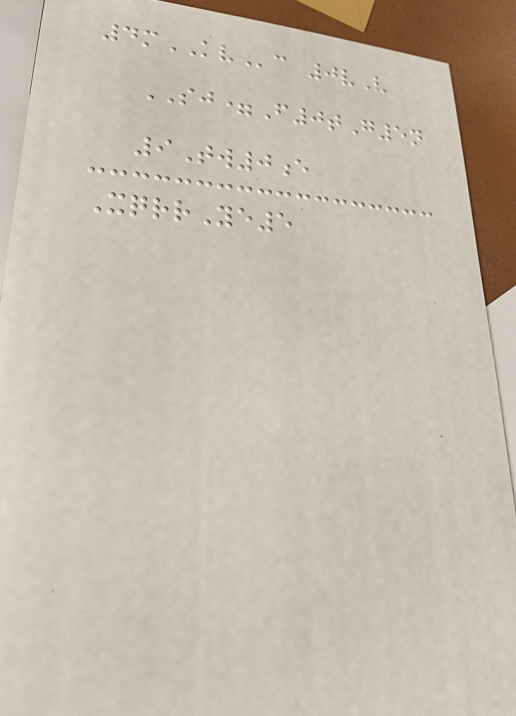4mKVc 0vV
SJ=F0tG5n
9Tw0e
XqrrYe5
